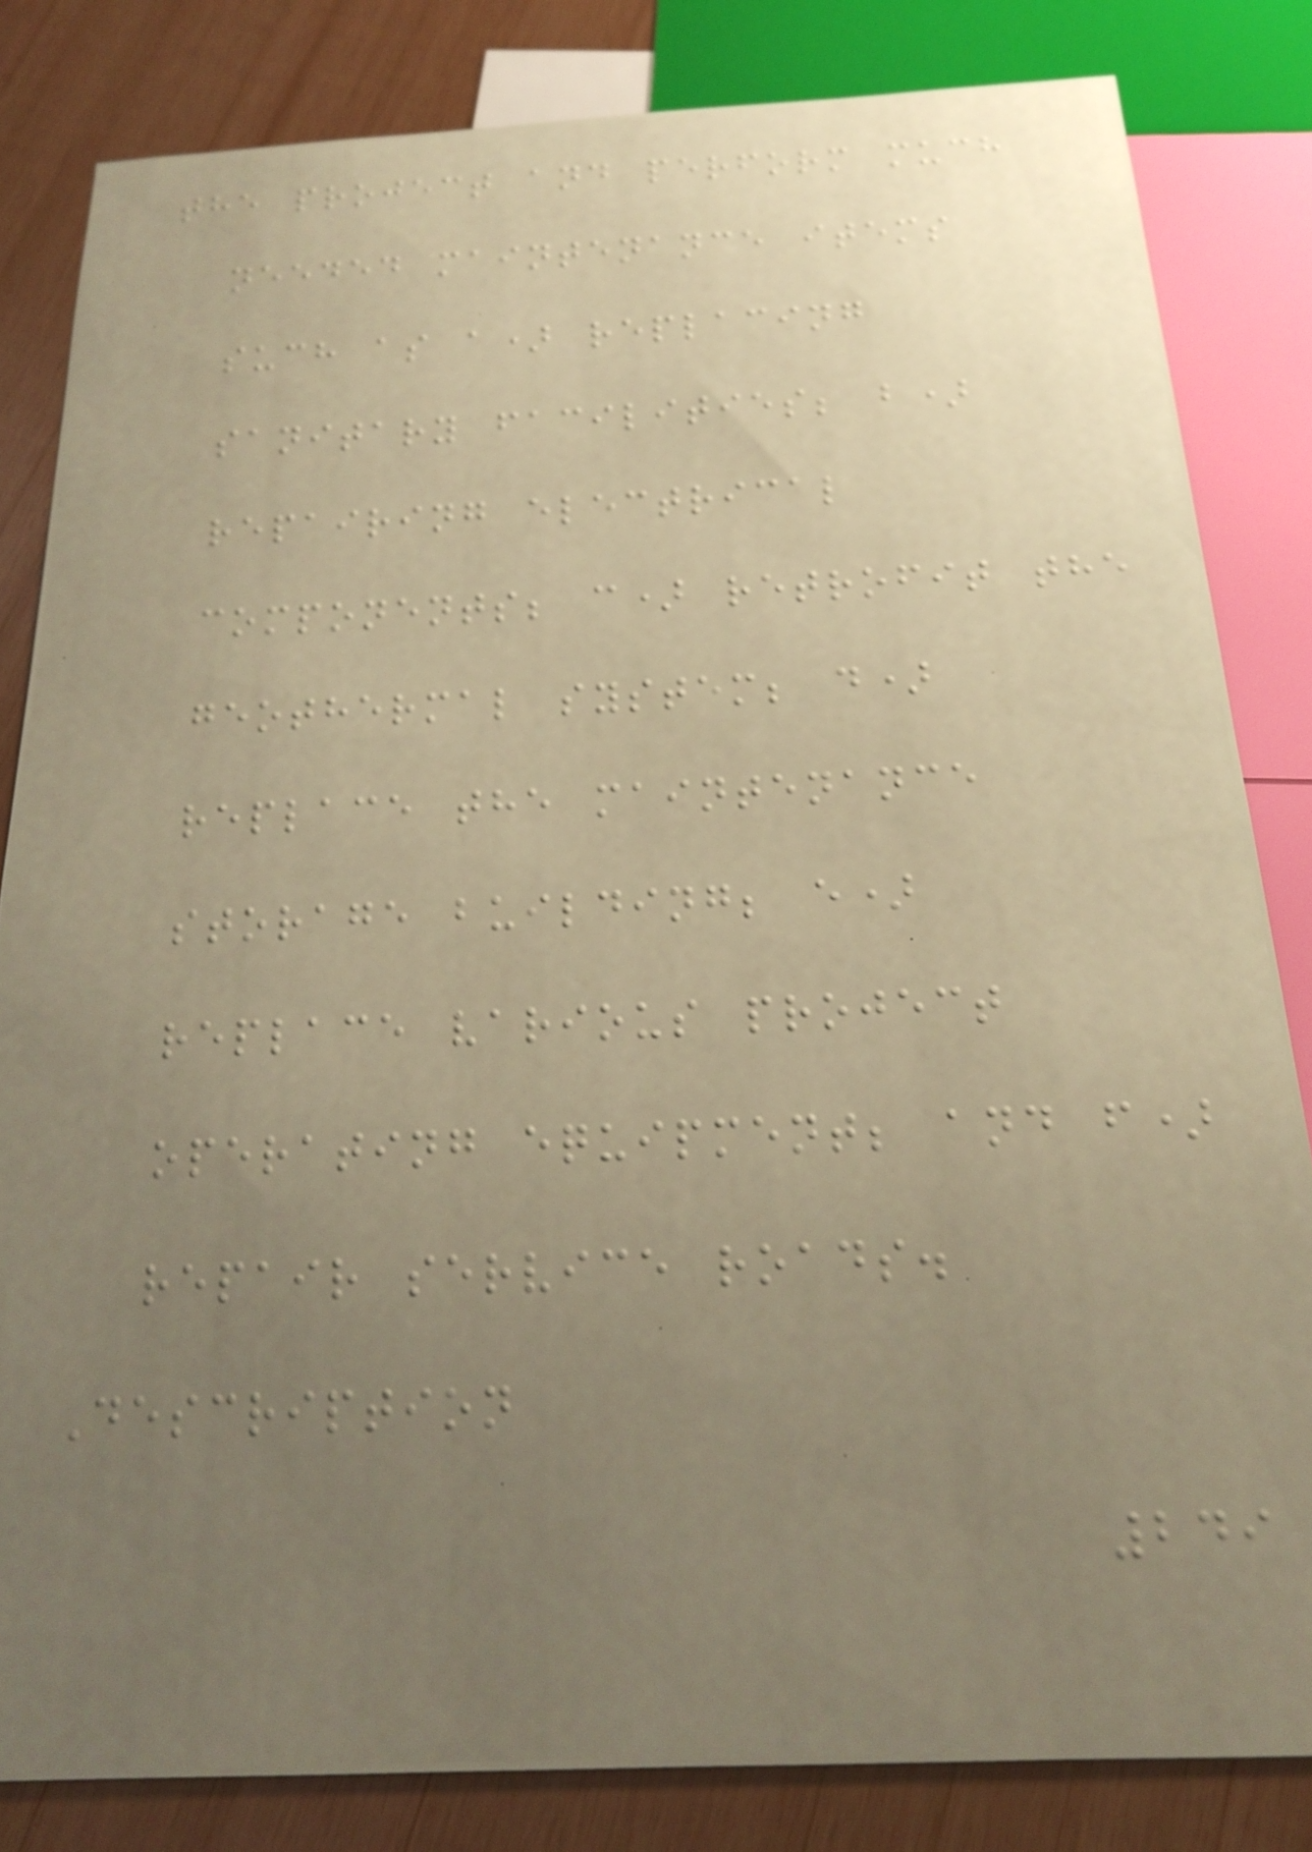the project and perform much
needed maintenance items
such as a) replacing
sanitary facilities; b)
repairing electrical
components; c) retrofit the
geothermal system; d)
replace the maintenance
storage building; e)
replace various project
operating equipment; and f)
repair service roads.
Description
249
